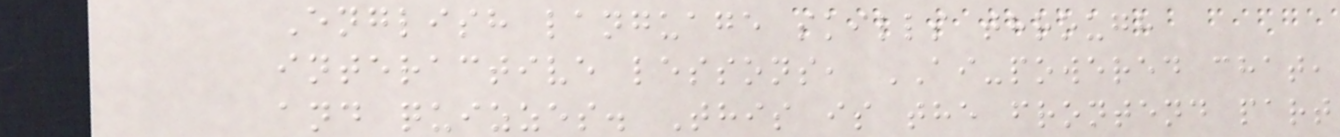English language skills through
interactive lessons, AI-powered chat,
and quizzes. This is the frontend part
